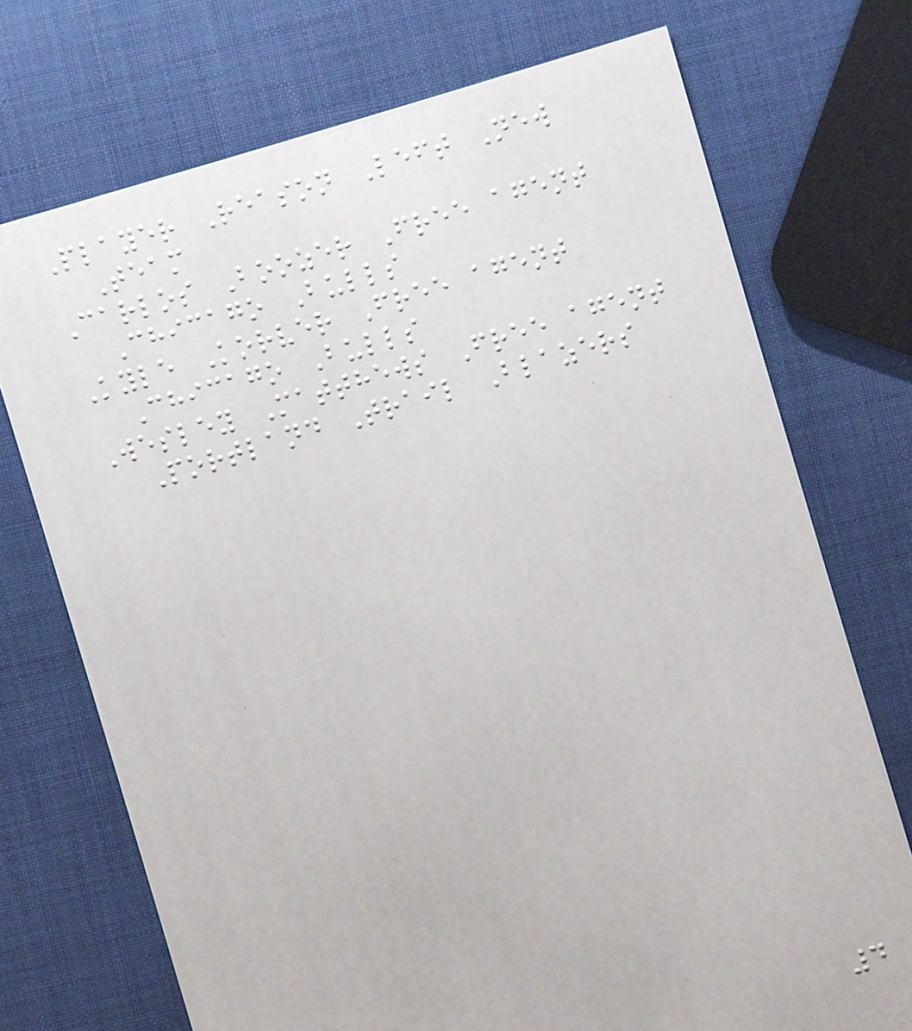Player Reason Left New
Team
Carlos Boozer Free agent
Chicago Bulls
Kyle Korver Free agent
Chicago Bulls
Wesley Matthews Free agent
Portland Trail Blazers
4
